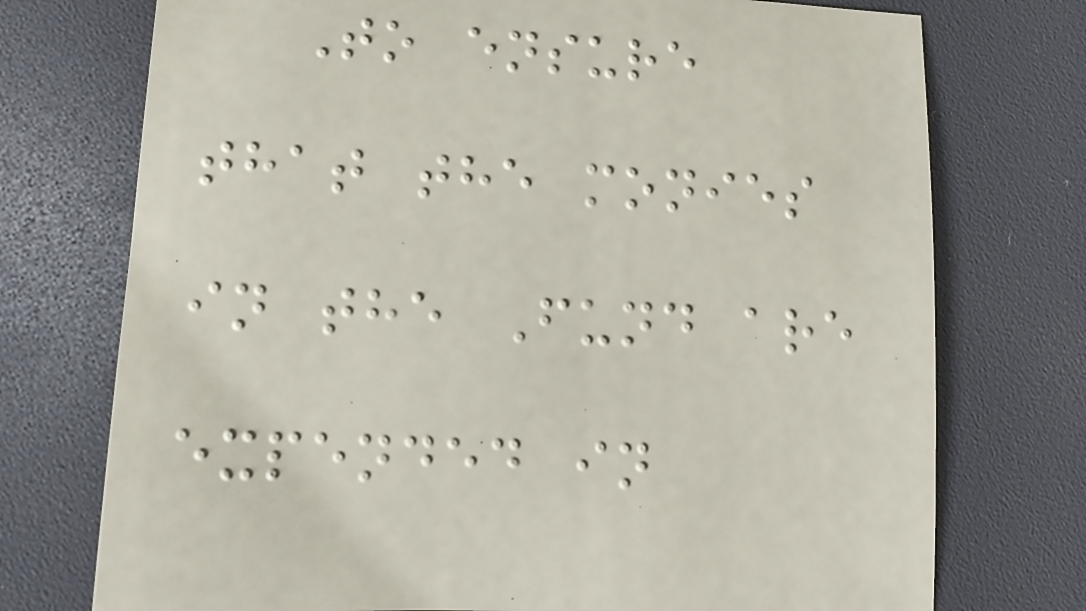To ensure
that the monies
in the Fund are
expended in
